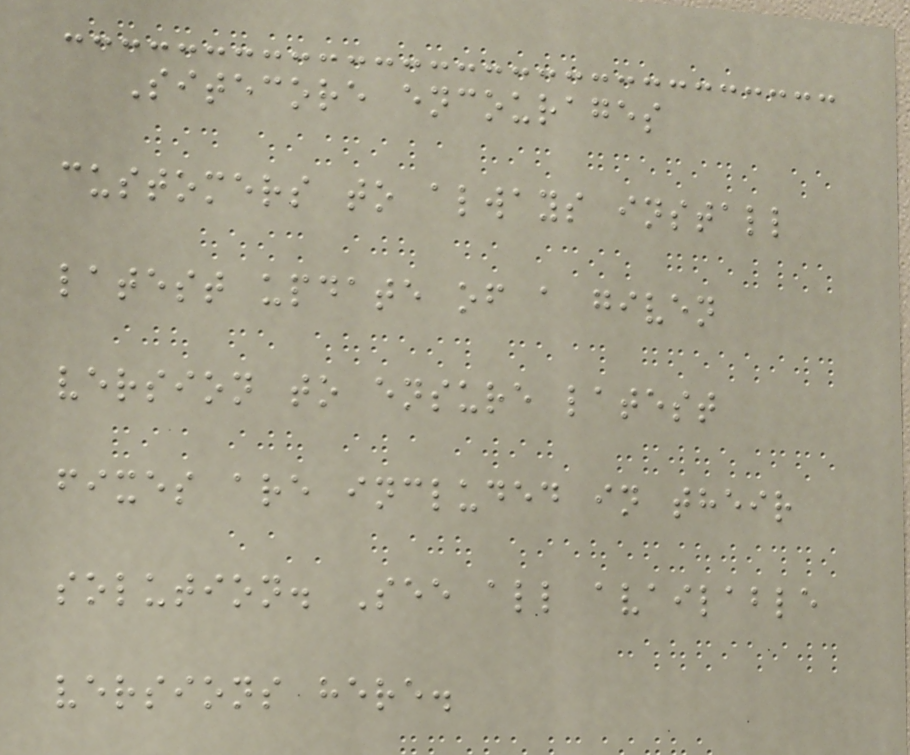Sitecore encourages
customers to always install
latest update of a given
version to ensure latest
fixes are included in their
solution. See all available
versions here.
